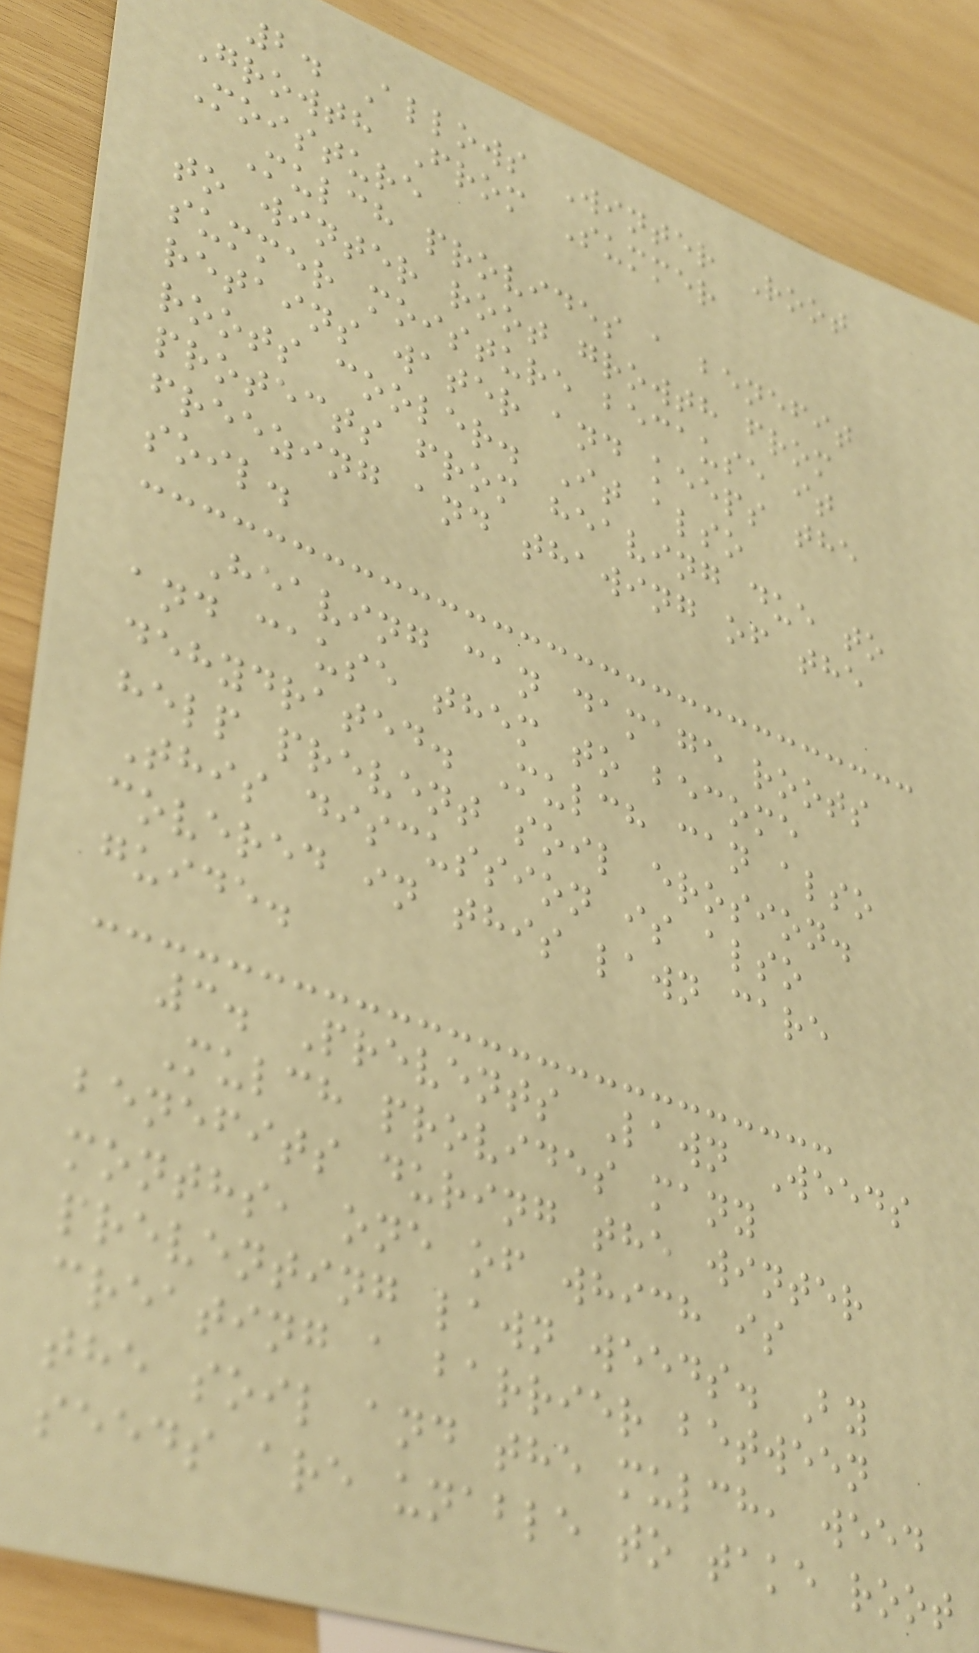2. Allows Winter Root
Growth From Summer
Moisture
Mulch provides a benefit
to winter root growth from
summer moisture because it
retains water and keeps the
roots cooler. It also
protects from heaving due to
freezing and thawing of the
soil.
Heaving can damage roots
and cause them to become
dehydrated. Mulch can also
help prevent soil erosion.
This discussion is also
covered in this lawn care
guide.
3. Prevents Lawn Weeds
Mulch provides many
benefits during the winter
months, one of which is
preventing lawn weeds. By
creating a barrier between
the soil and the mulch, weed
seeds are unable to take root
